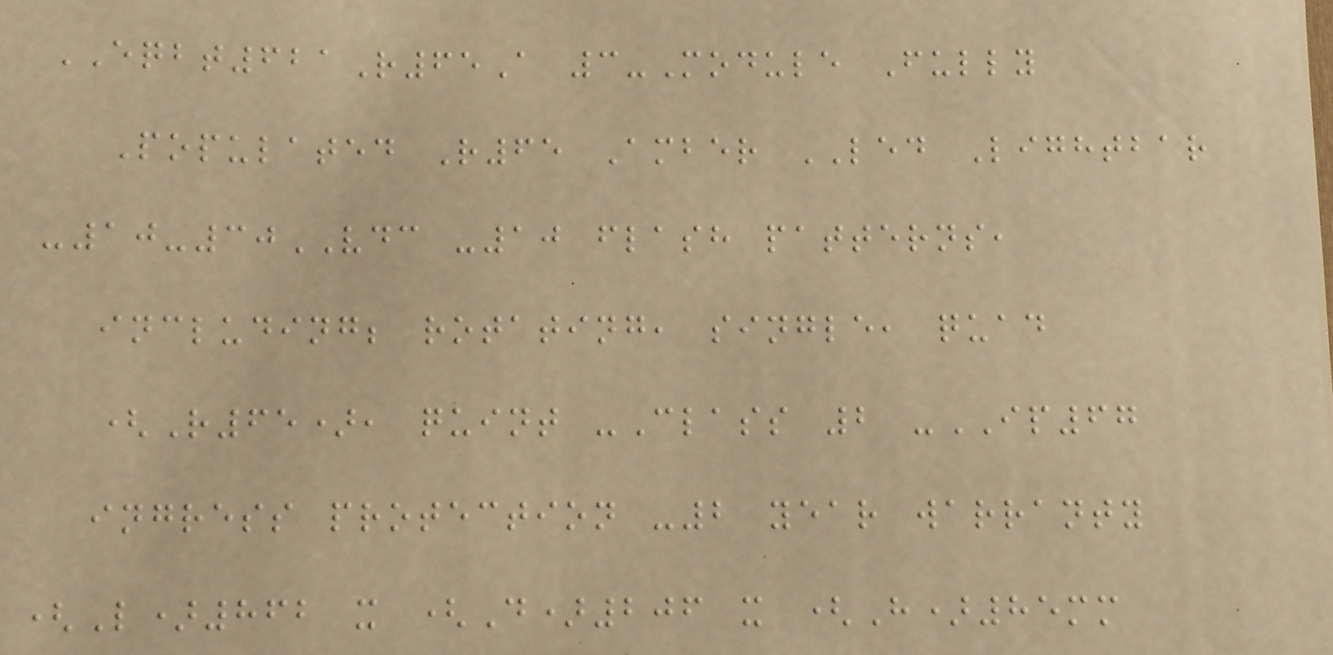EQBT621R65A 3-Module Fully
Populated R65 Amber LED Lightbar
-10-30VDC -10 flash patterns,
including; rotating, single, quad
(R65), quint -Class 2 -IP67
ingress protection -2 year warranty
(L)862 x (D)206 x (H)85mm
